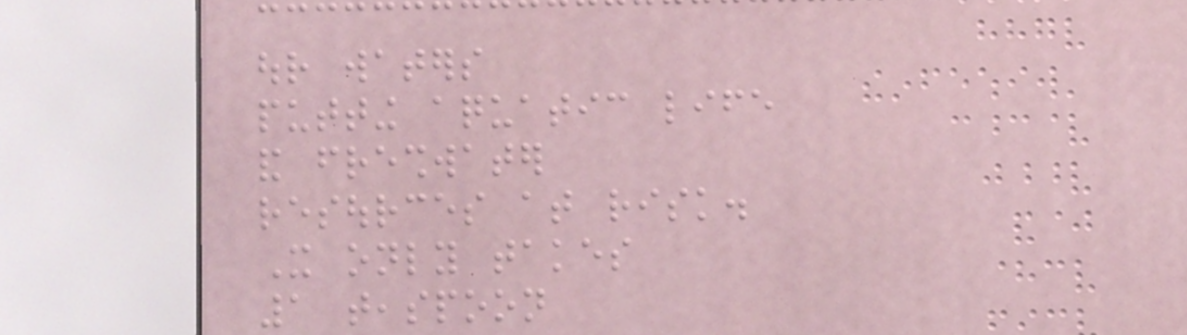our waters
putting aquatic life
and freshwater
resources at risk.
It only takes
1 teaspoon
